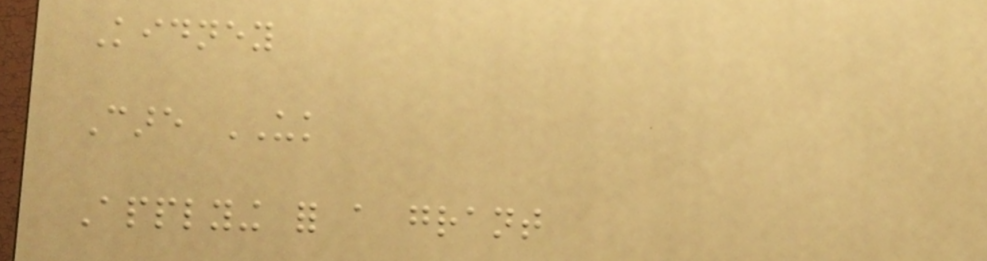Kidney
Care UK
Applying for a grant
